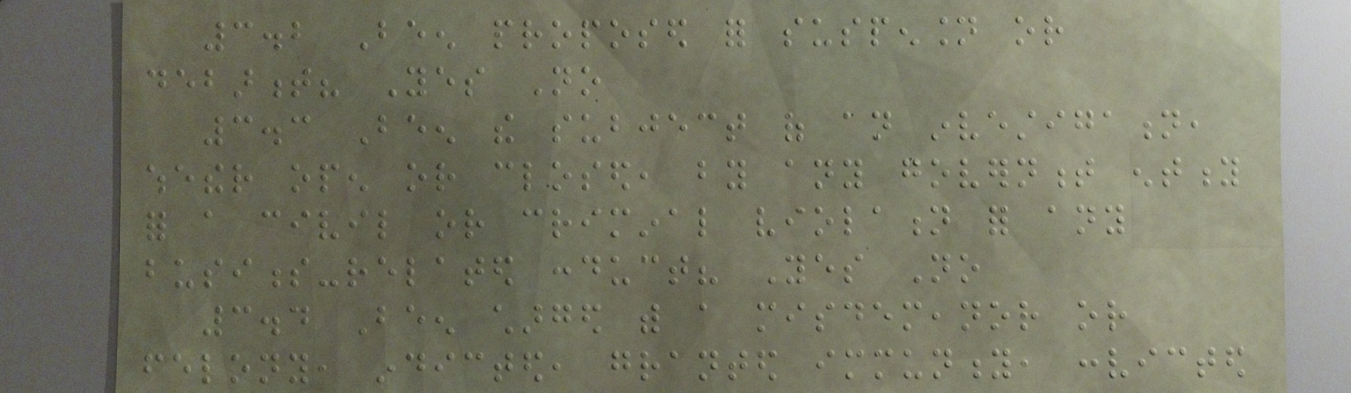3.2 Been proposed for suspension or
debarment? Yes No
3.3 Been the subject of an investigation,
whether open or closed, by any government entity
for a civil or criminal violation for any
business-related conduct? Yes No
3.4 Been charged with a misdemeanor or
felony, indicted, granted immunity, convicted
